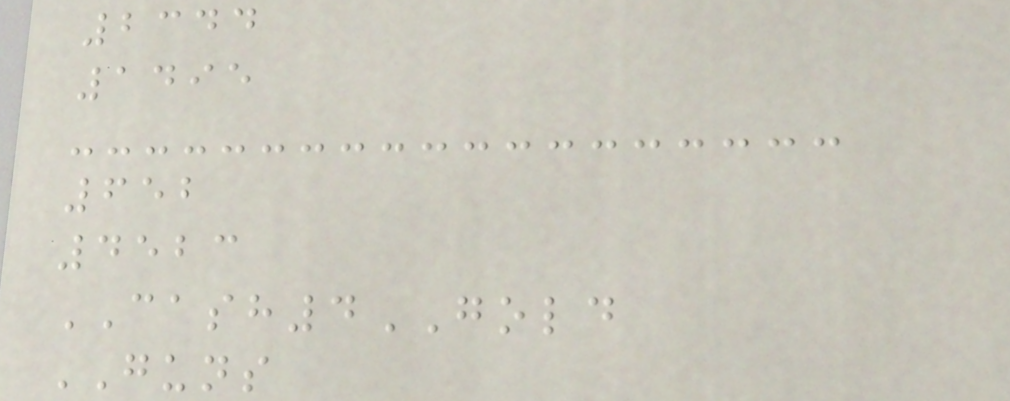2344
1495
652
4523
CASH4GOLD
GUNS
